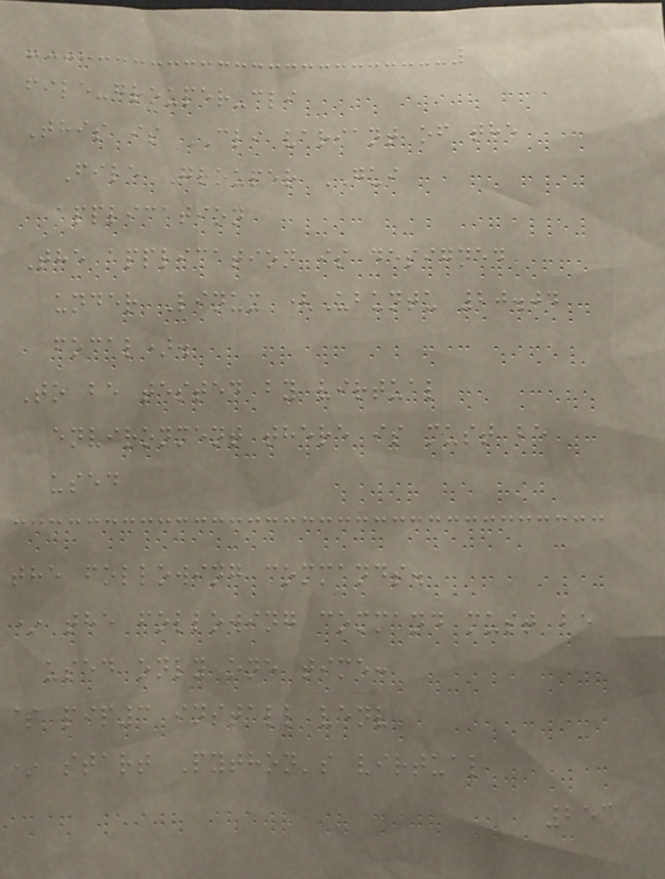file-grouper-cli
This is CLI variant of the
File Grouper GUI
application
The application is designed
under Linux (Ubuntu 20.04
focal).
To be tested by virtual
environment there is must be
used
the following commands.
* the following command must be
used only one time:
$ pip3 install venv
* start Python's virtual
253
